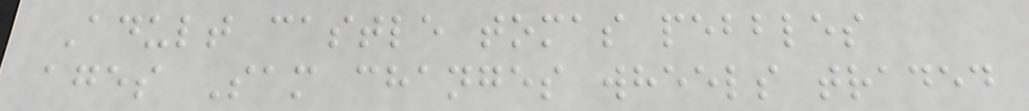Adult castle tomas pebbles
ages Sam changes wheels traded
